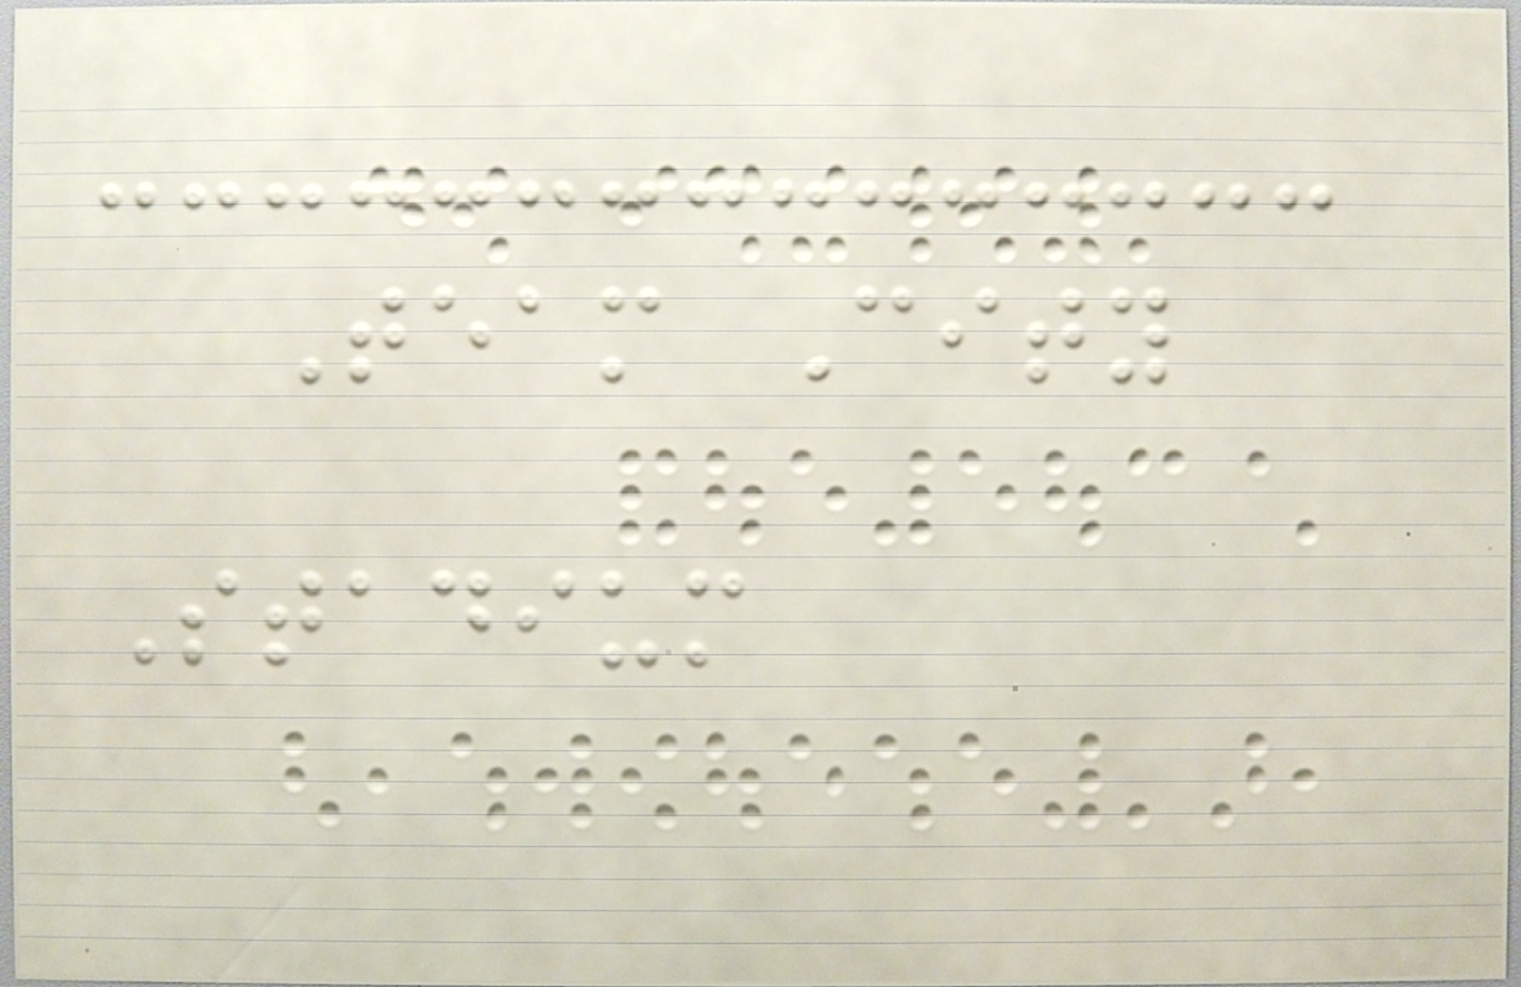Team City
Stadium
